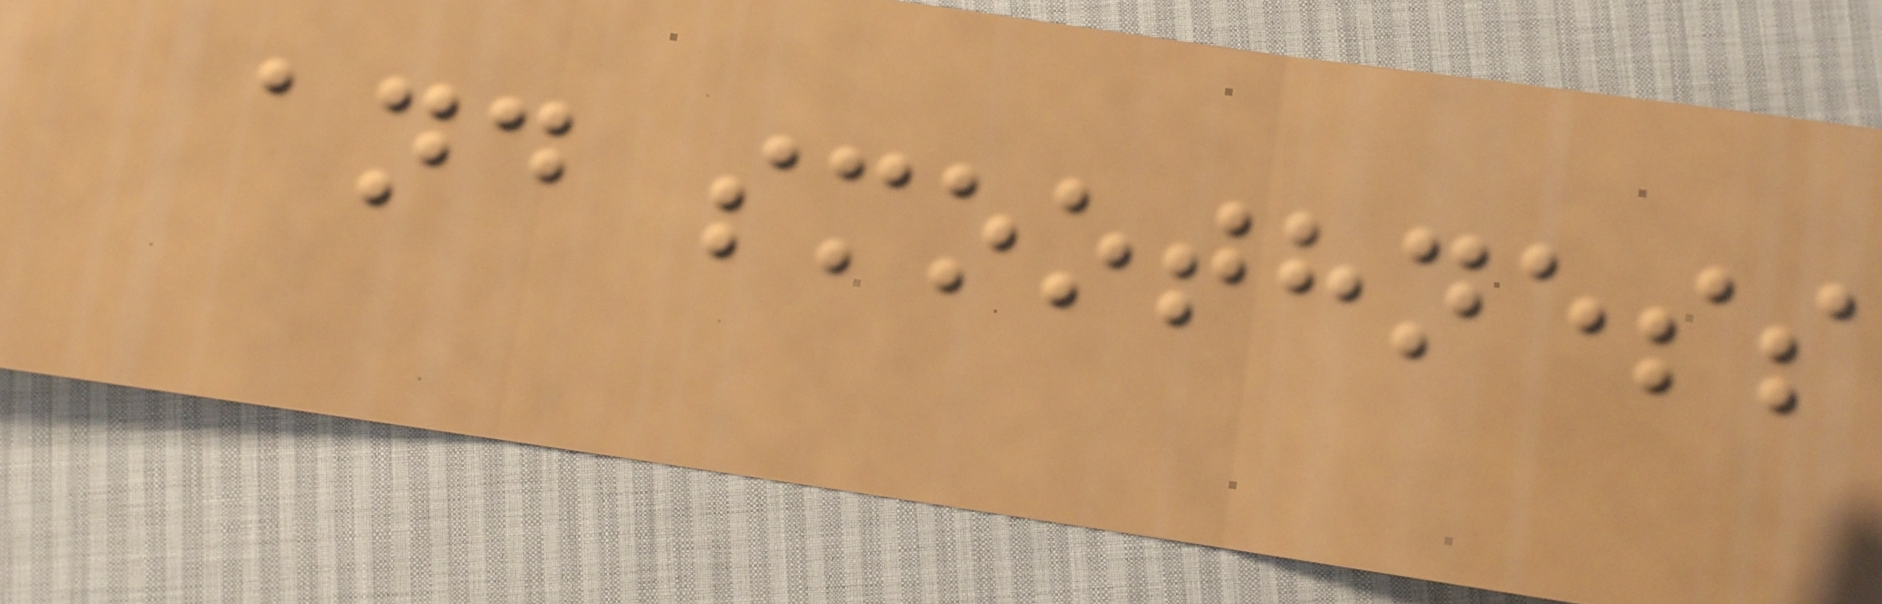and smoothness
